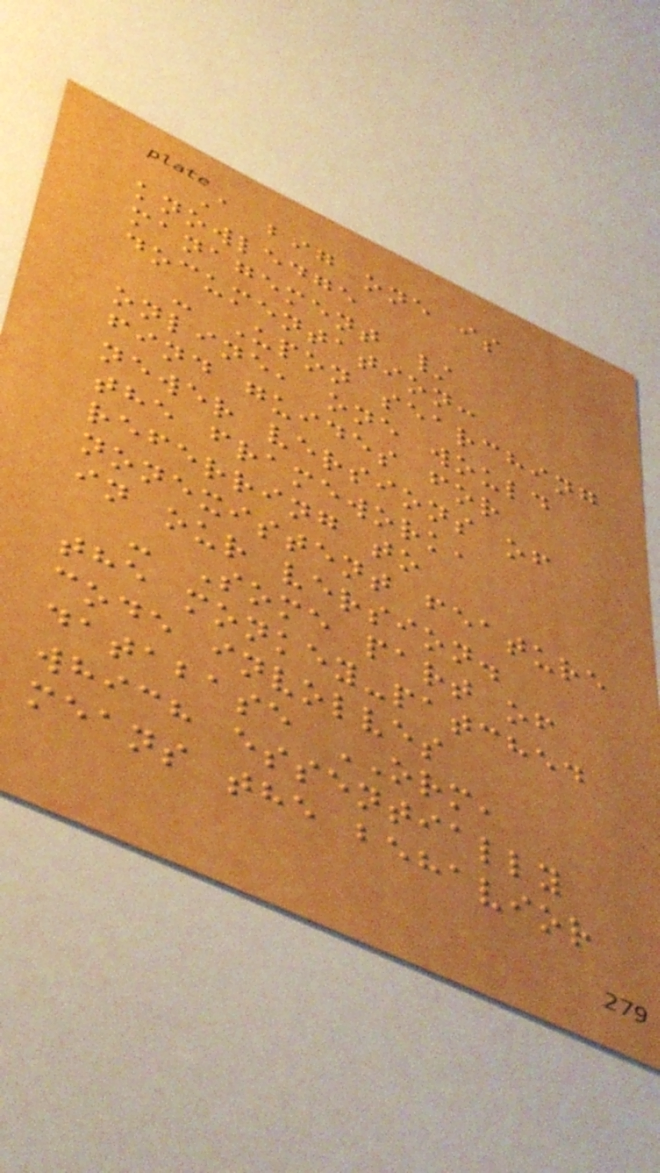A big one is
knowledge
management /
documentation:
- Upon searching
online, one would
find guides for
newer versions of
the framework,
referring to
nonexistent feature
in our version.
- Some part of
the monkey-patched
code involves
database ORM,
which essentially
means the behavior
